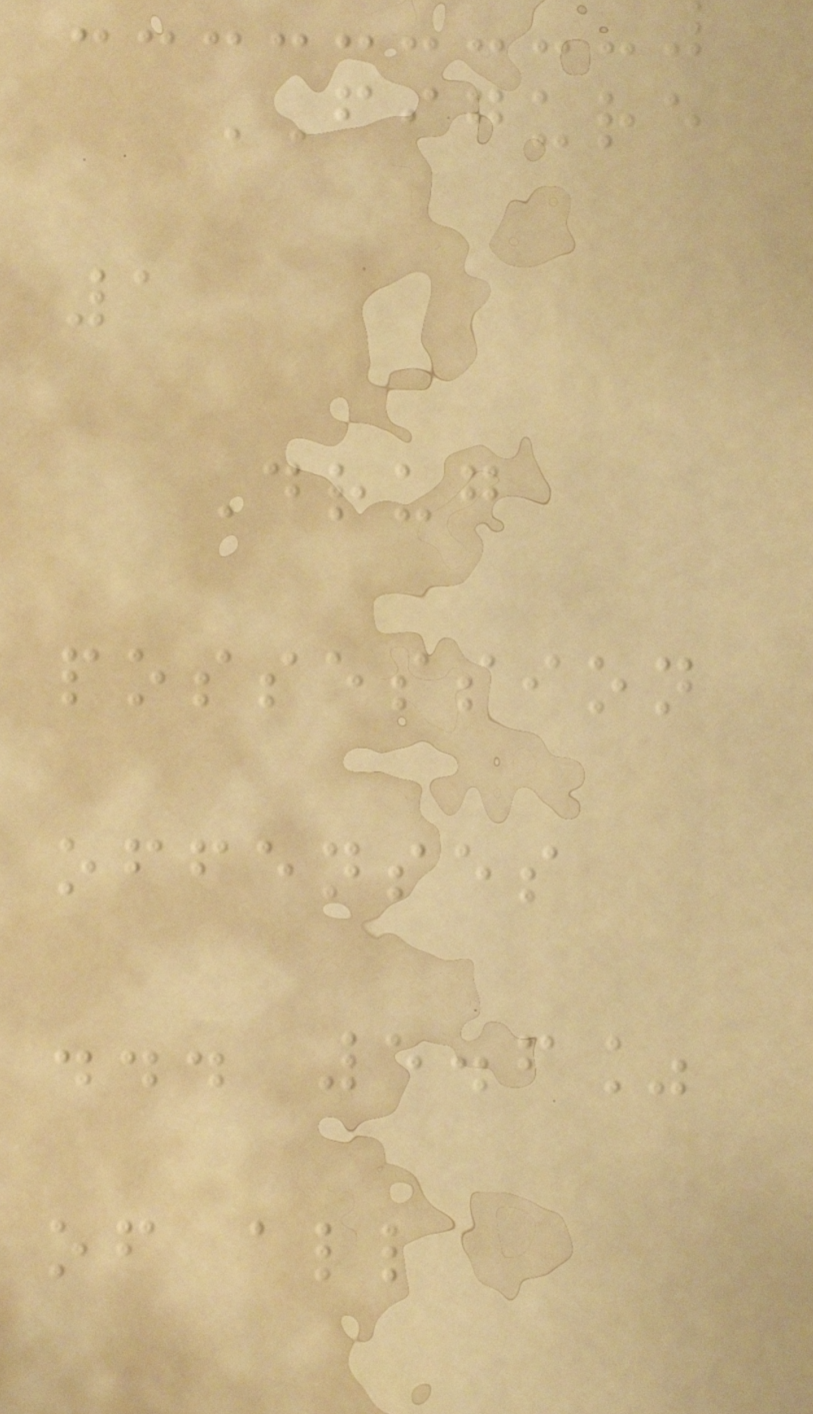FIGURE
1
Drug
possession
offenses
... 5.6%
of all
